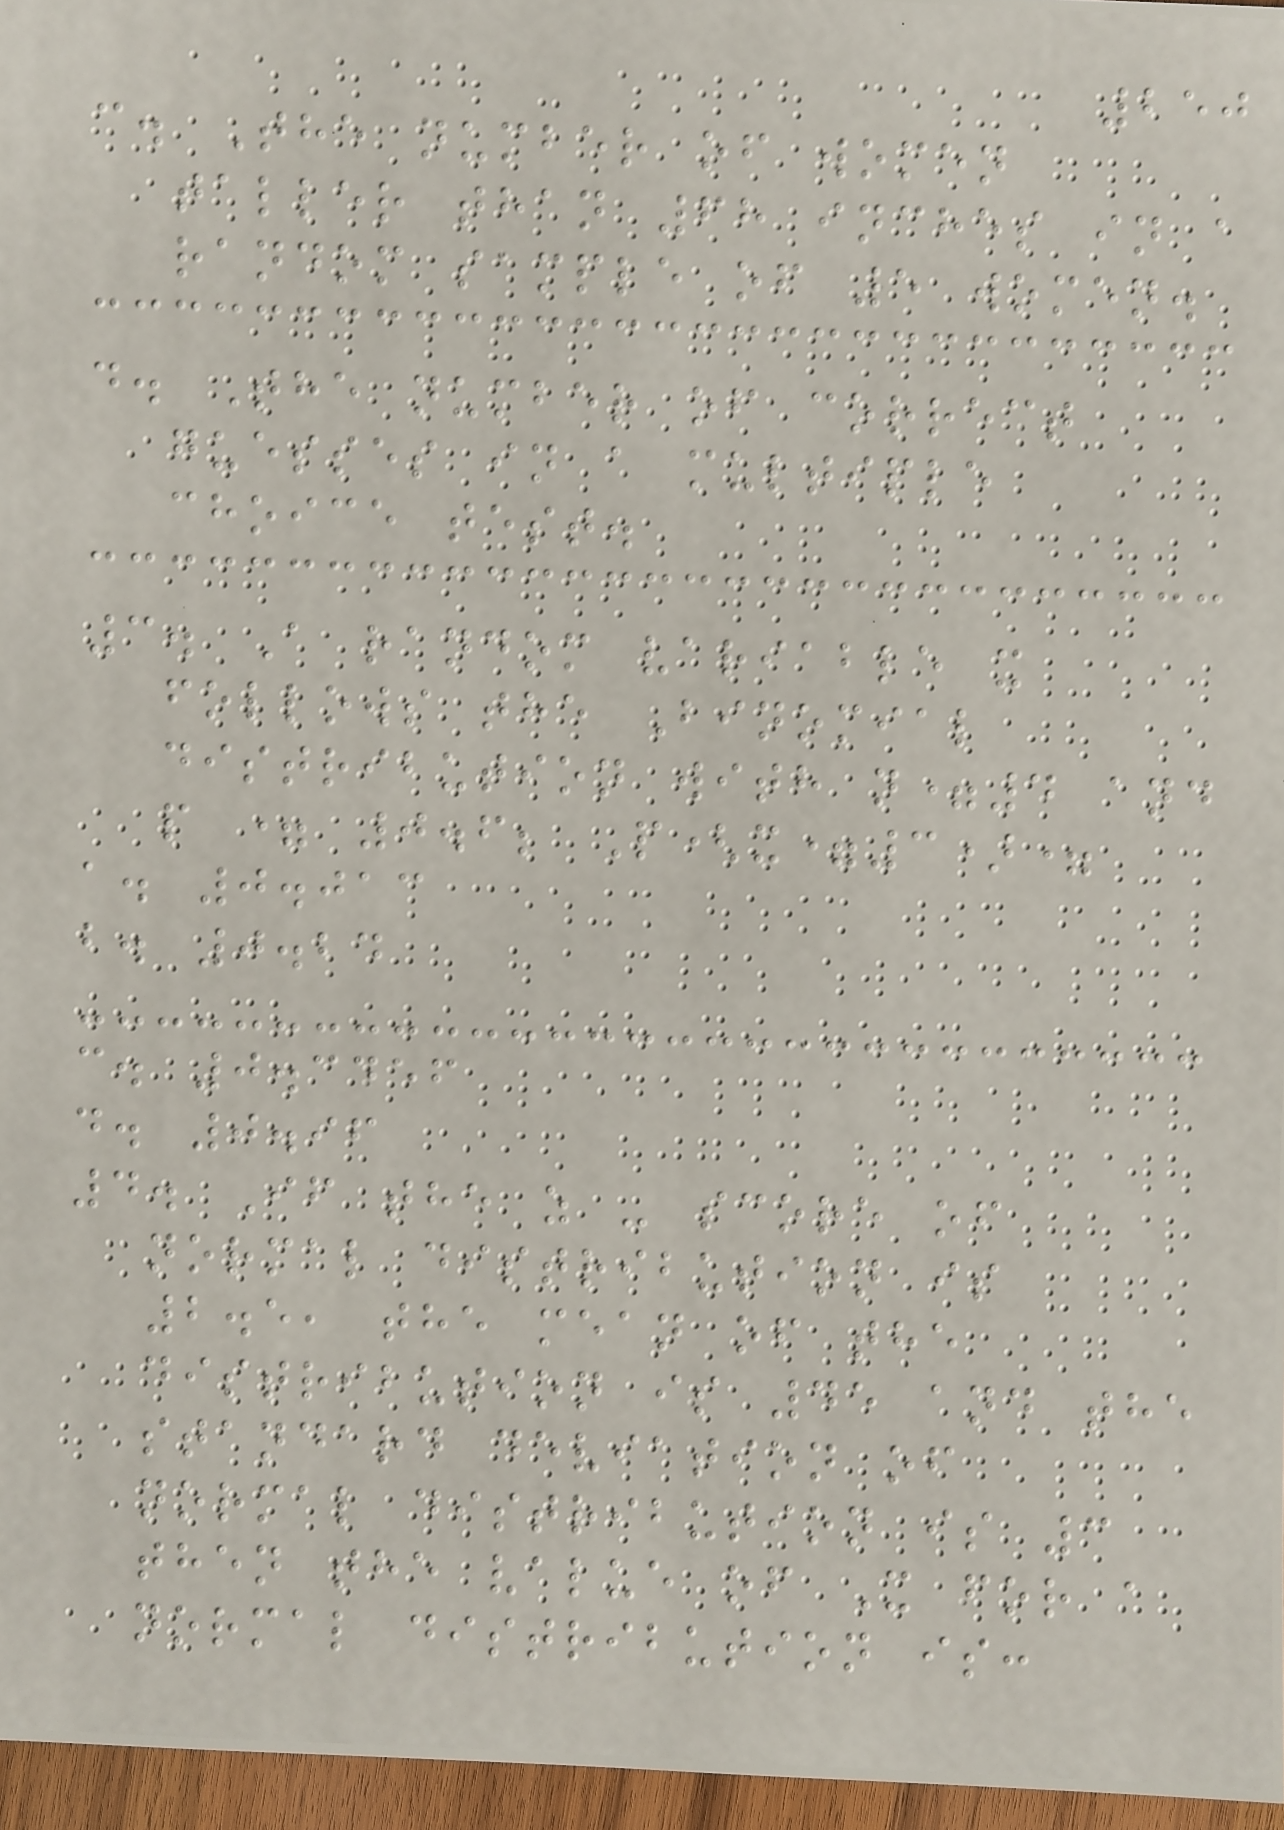250
c. The number of women
taller than 68 inches in a
random sample of 5 women.
d. The number of correct
guesses in a multiple
choice test.
3. A random variable x
follows the Binomial
distribution with n=4 and
p = 0.6; P(x=3)=
a. 0.013
b. 0.24
c. 0.3456
d. 0.96
4. If the z - score of
normal distribution is
2.5, the mean of the
distribution is 45 and the
standard deviation of
normal distribution is 3
then the value of X for a
normal distribution is:
